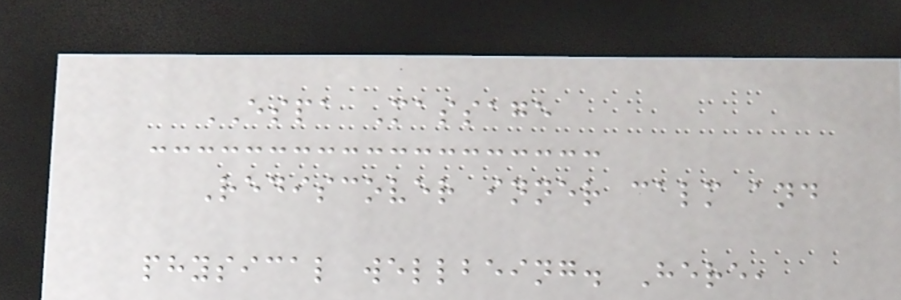ESPA Massage
Rediscover inner calm and
physical wellbeing. Here,
